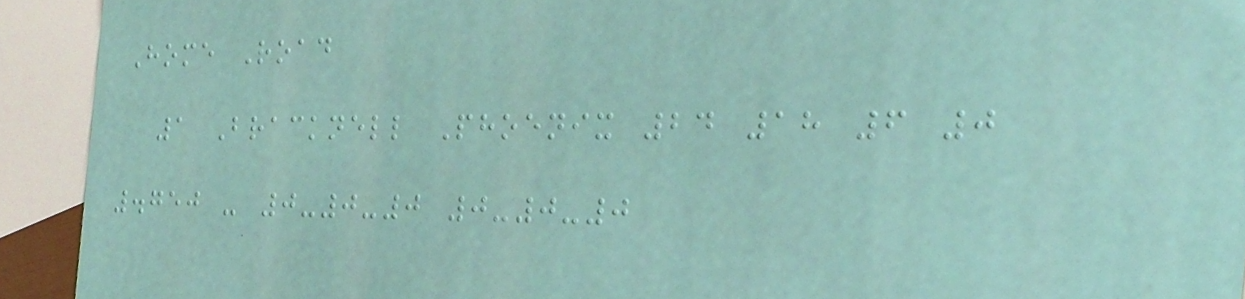Home Road
1 Bracknell Phoenix 24 18 6 0
.750 - 0-0-0 0-0-0
